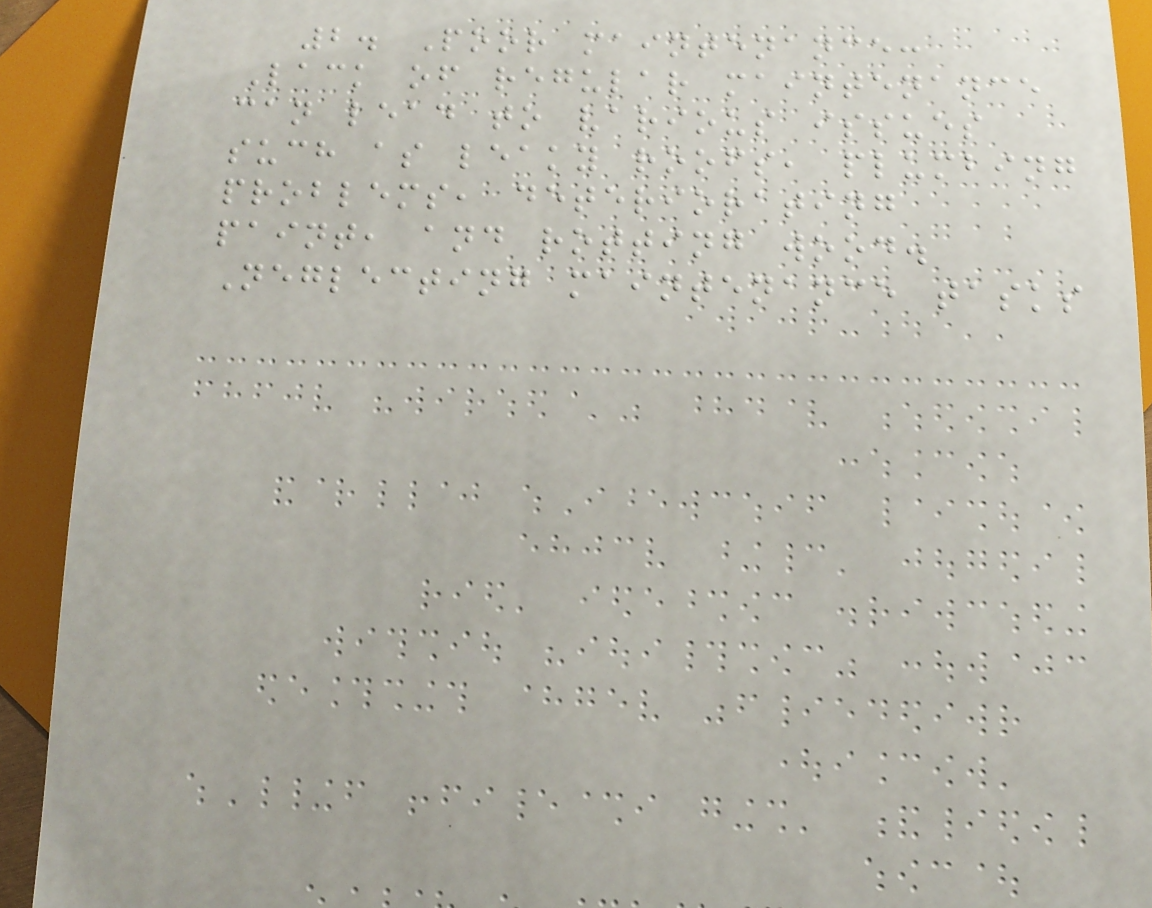2. Poor maintenance:
Lack of regular maintenance
can lead to various issues
such as leaky roofs, plumbing
problems, deteriorating
paint, and rotting wood.
Neglecting maintenance tasks
